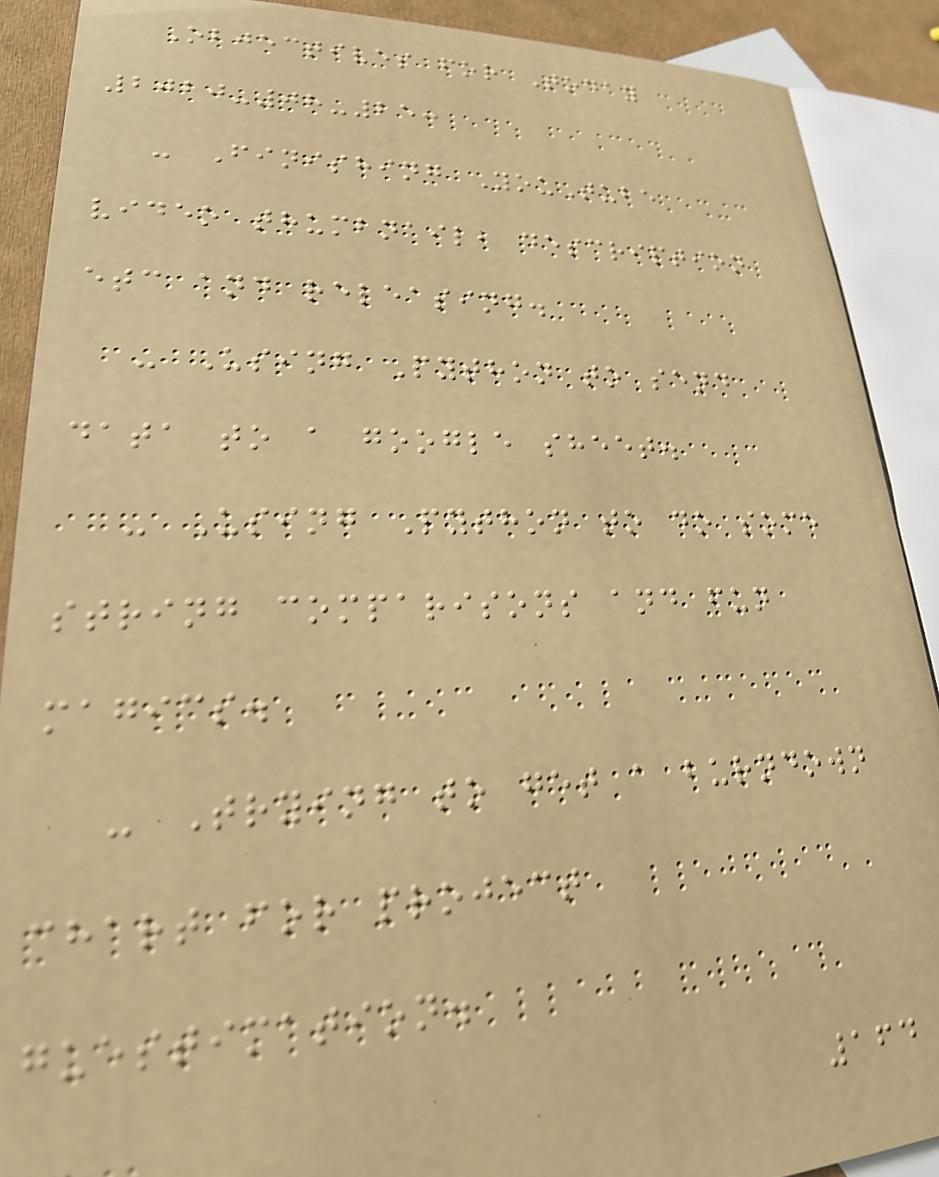Objectives for Today
2020-08-25:
- Finishing YouTube
video thumbnail, description
etc and releasing.
- Using Python to send
data to a google sheet.
- Using Python to do some
string comparisons and fun
magics.
- Trying to get a burndown
chart for project
guestimation.
164
